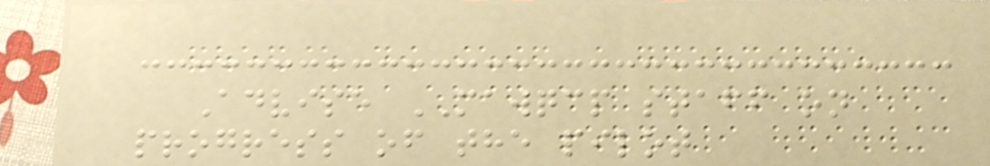Advise MAWQCP staff on
progress of the pilot
